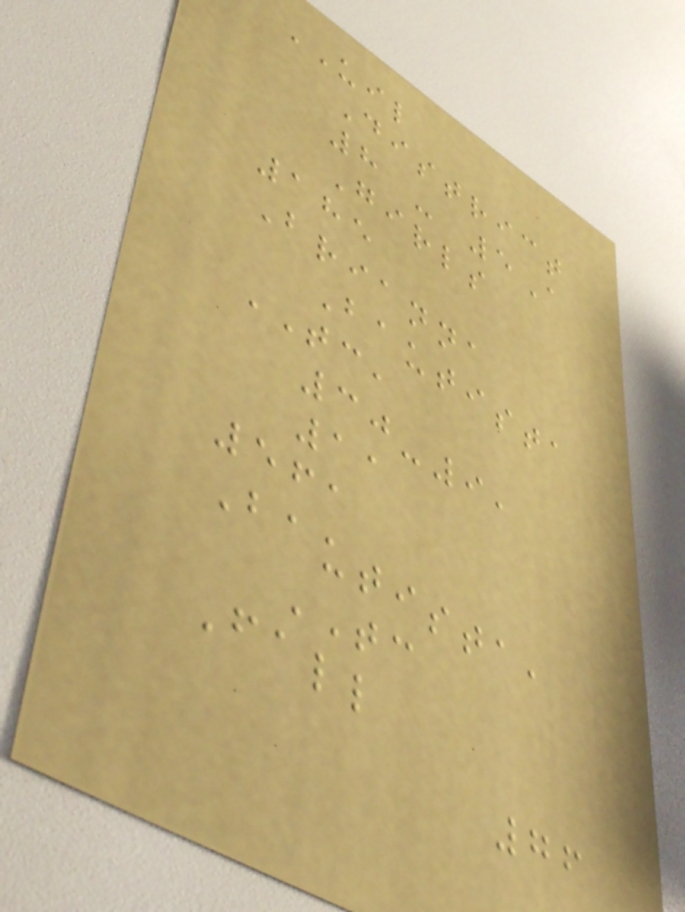UIL
District
8 - 5A
Girls
185
Brianna
Bautista
TC,
30-9,
11
561
Bautista,
TC
Fall
76
